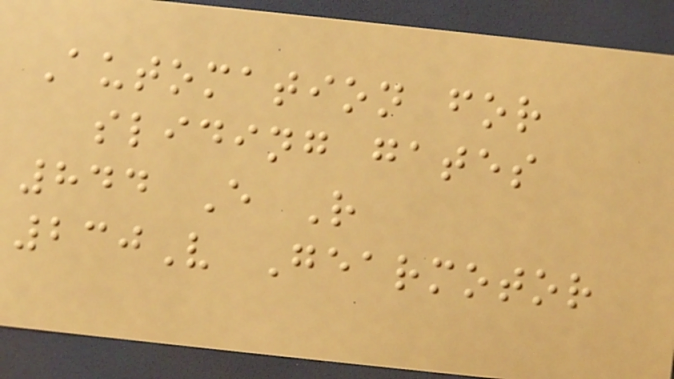Automation for
sliding gates
844 E R
230V Gearmotor
